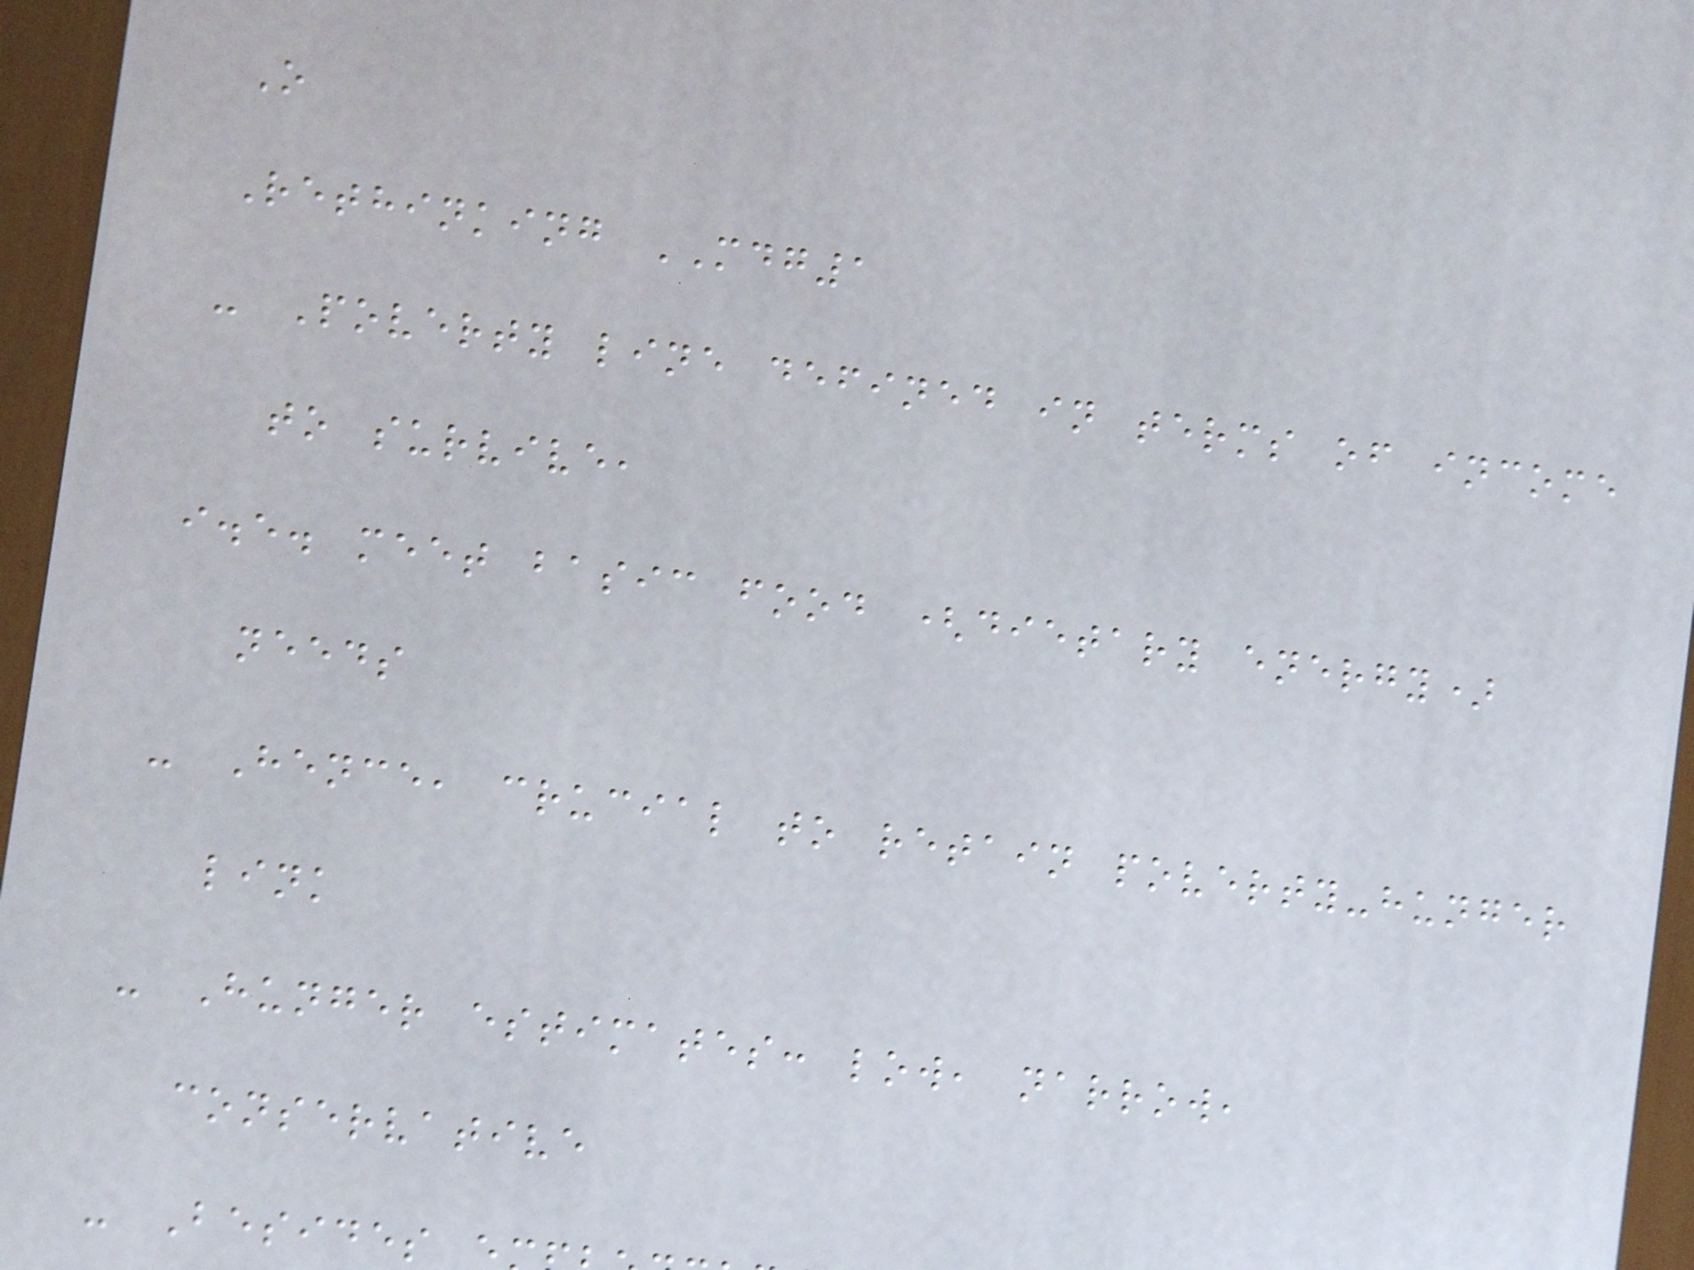O
Rethinking MDG1
- Poverty line defined in terms of income
to survive,
i.e. meet basic food (dietary energy)
needs
- Hence, crucial to retain poverty-hunger
link
- Hunger estimates: low, narrow,
conservative
